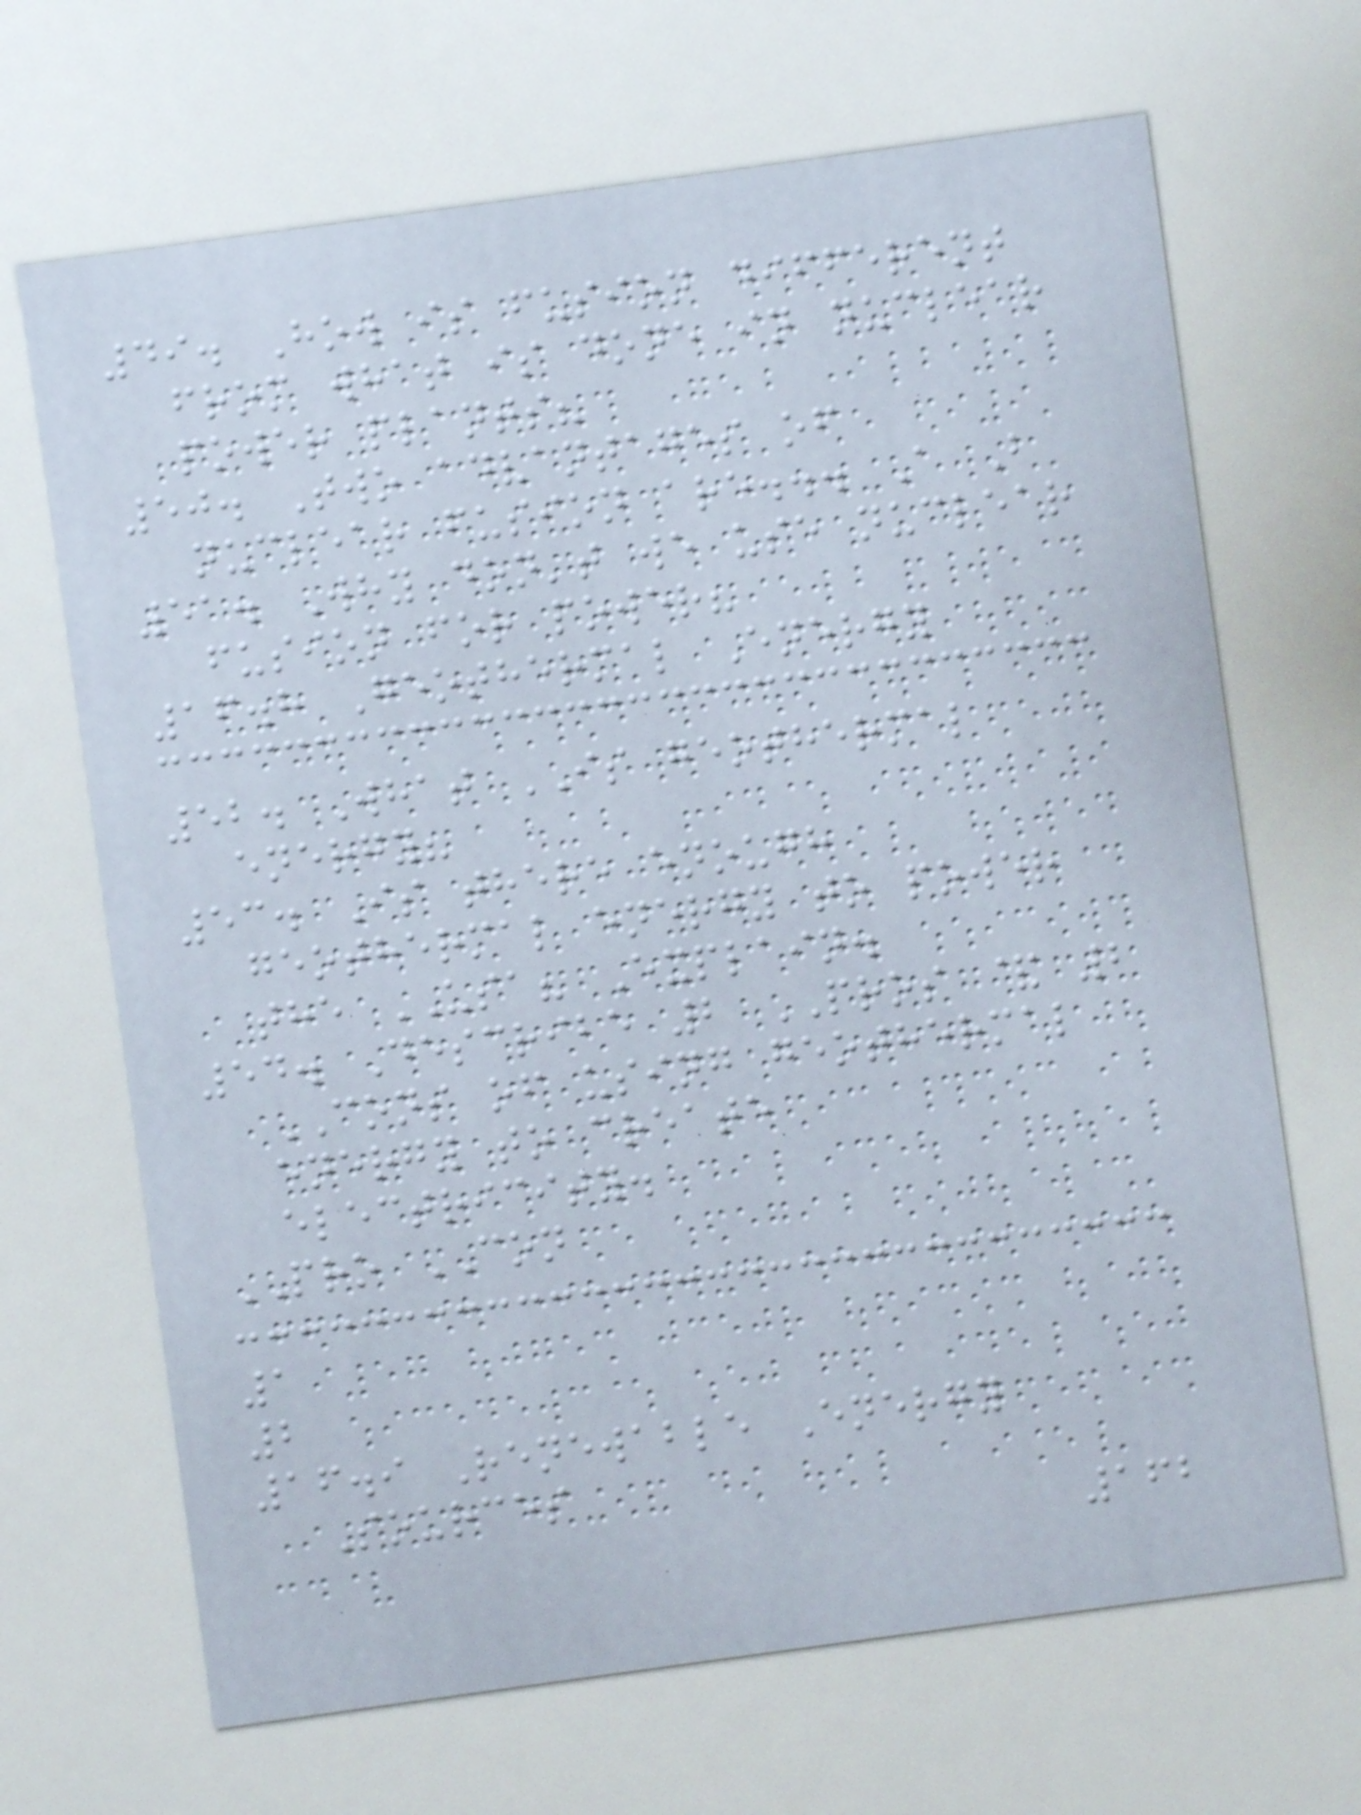49. How is fusion different
from what is done in nuclear
power plants?
50. Two advantages of
nuclear fusion are... A B
51. Why don't we use nuclear
fusion for power?
16.8 Geothermal Energy
52. What IS geothermal
energy?
53. Is there enough
geothermal energy to power
the USA? Explain.
54. Describe 2 PROS & 2
CONS of using geothermal
energy to create
electricity.
PRO CON
1
2
16.9 Renewable Energy
Sources
162
